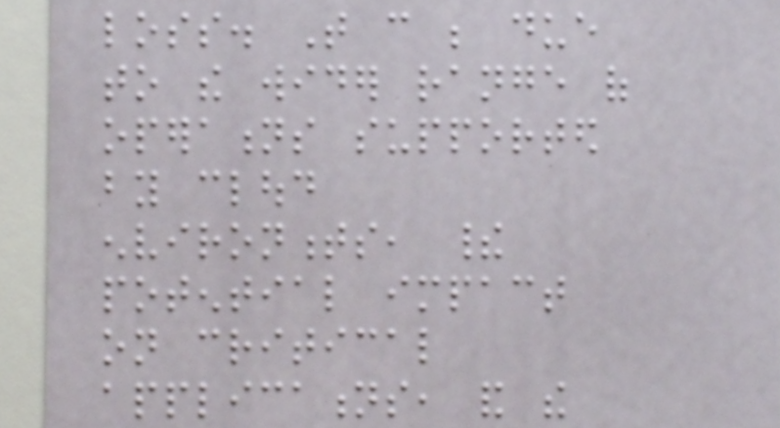loss. That can be due
to the wider range of
operations supported
by cloud
environments, their
potential impact
on critical
applications, and the
